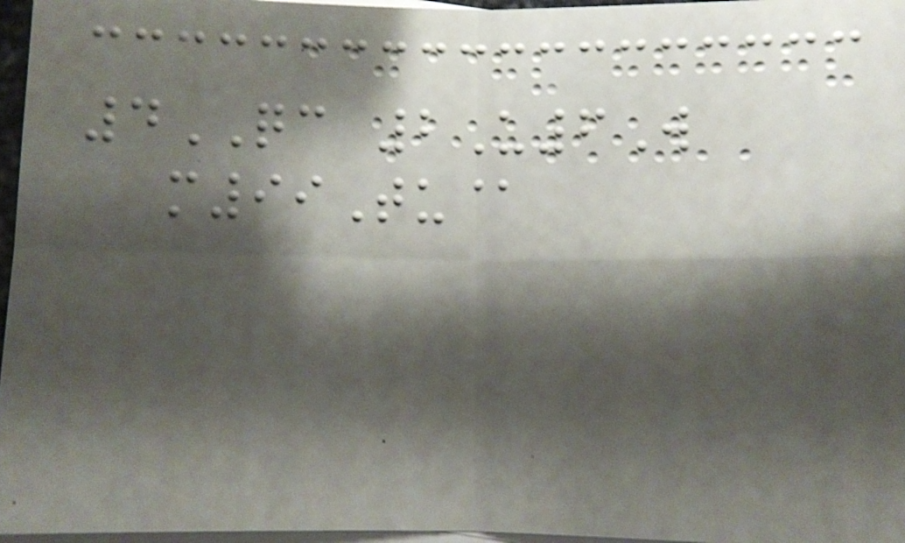4QC 2U6W
m99Tu@
